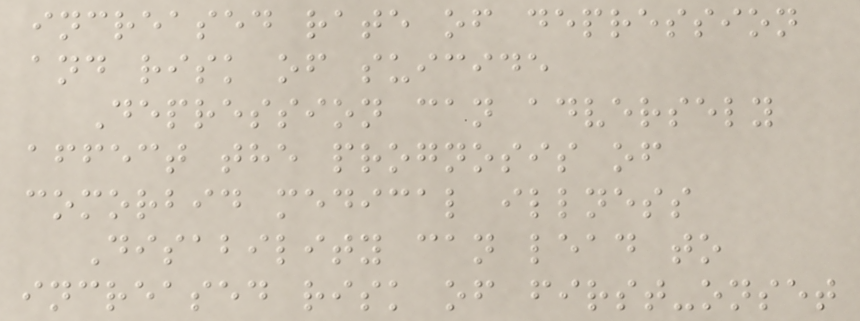increased rate of depression
and risk of suicide
Depression can adversely
affect the prognosis of
comorbid medical illness
Disability can lead to
increased risk of first-onset
